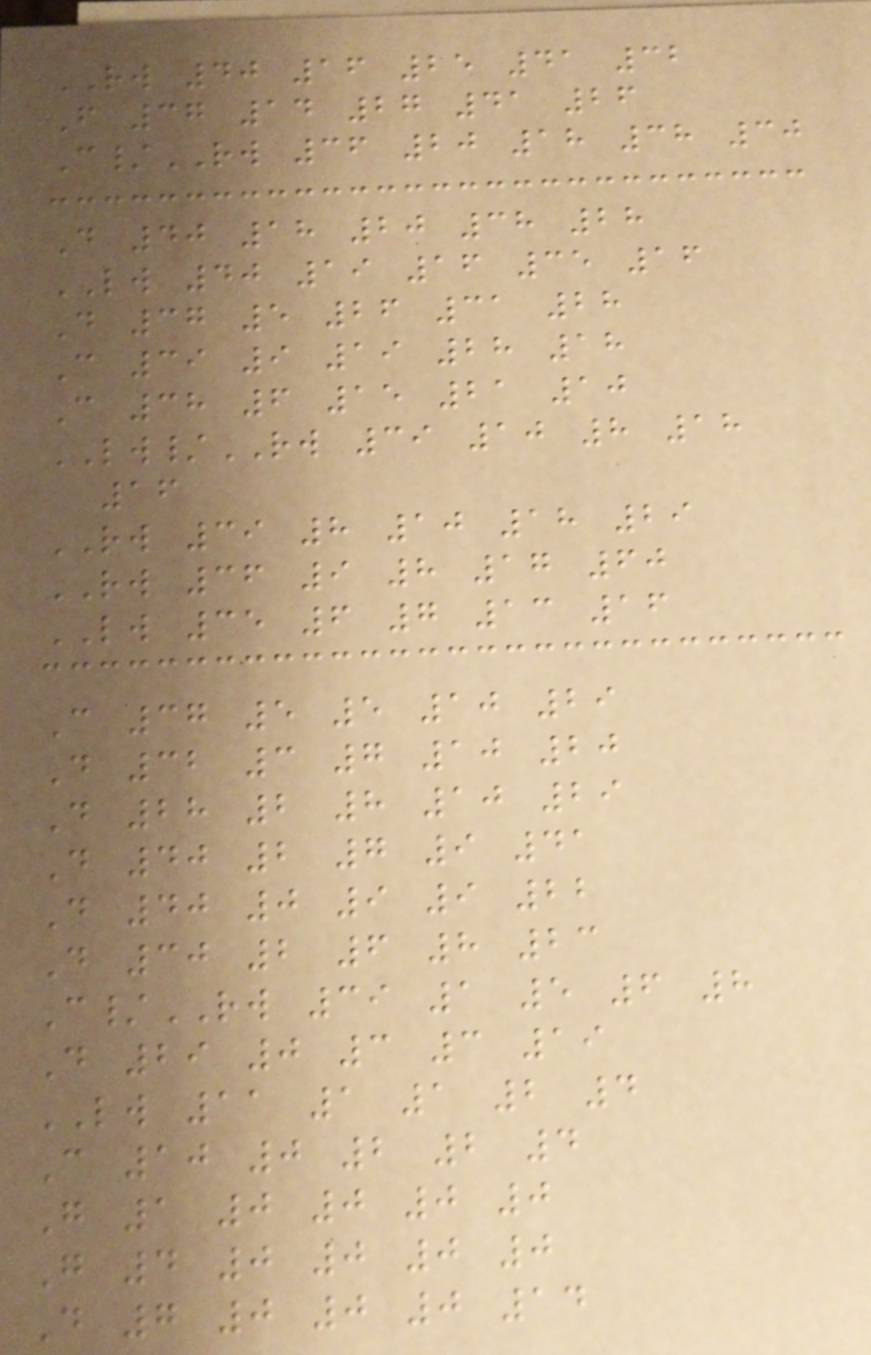RW 40 16 25 41 32
F 37 14 27 41 26
C/RW 36 20 18 38 30
D 40 18 20 38 28
LW 40 19 16 35 16
D 37 5 26 31 28
C 39 9 19 28 18
C 38 6 15 21 10
LW/RW 39 10 8 18
16
RW 39 8 10 18 29
RW 36 9 8 17 60
LW 35 6 7 13 16
C 37 5 5 10 29
D 32 3 7 10 20
D 28 2 8 10 29
D 40 2 7 9 41
D 40 0 9 9 22
D 30 2 6 8 23
C/RW 39 1 5 6 8
D 29 0 3 3 19
LW 11 1 1 2 4
C 10 0 2 2 4
G 1 0 0 0 0
G 4 0 0 0 0
D 7 0 0 0 14
